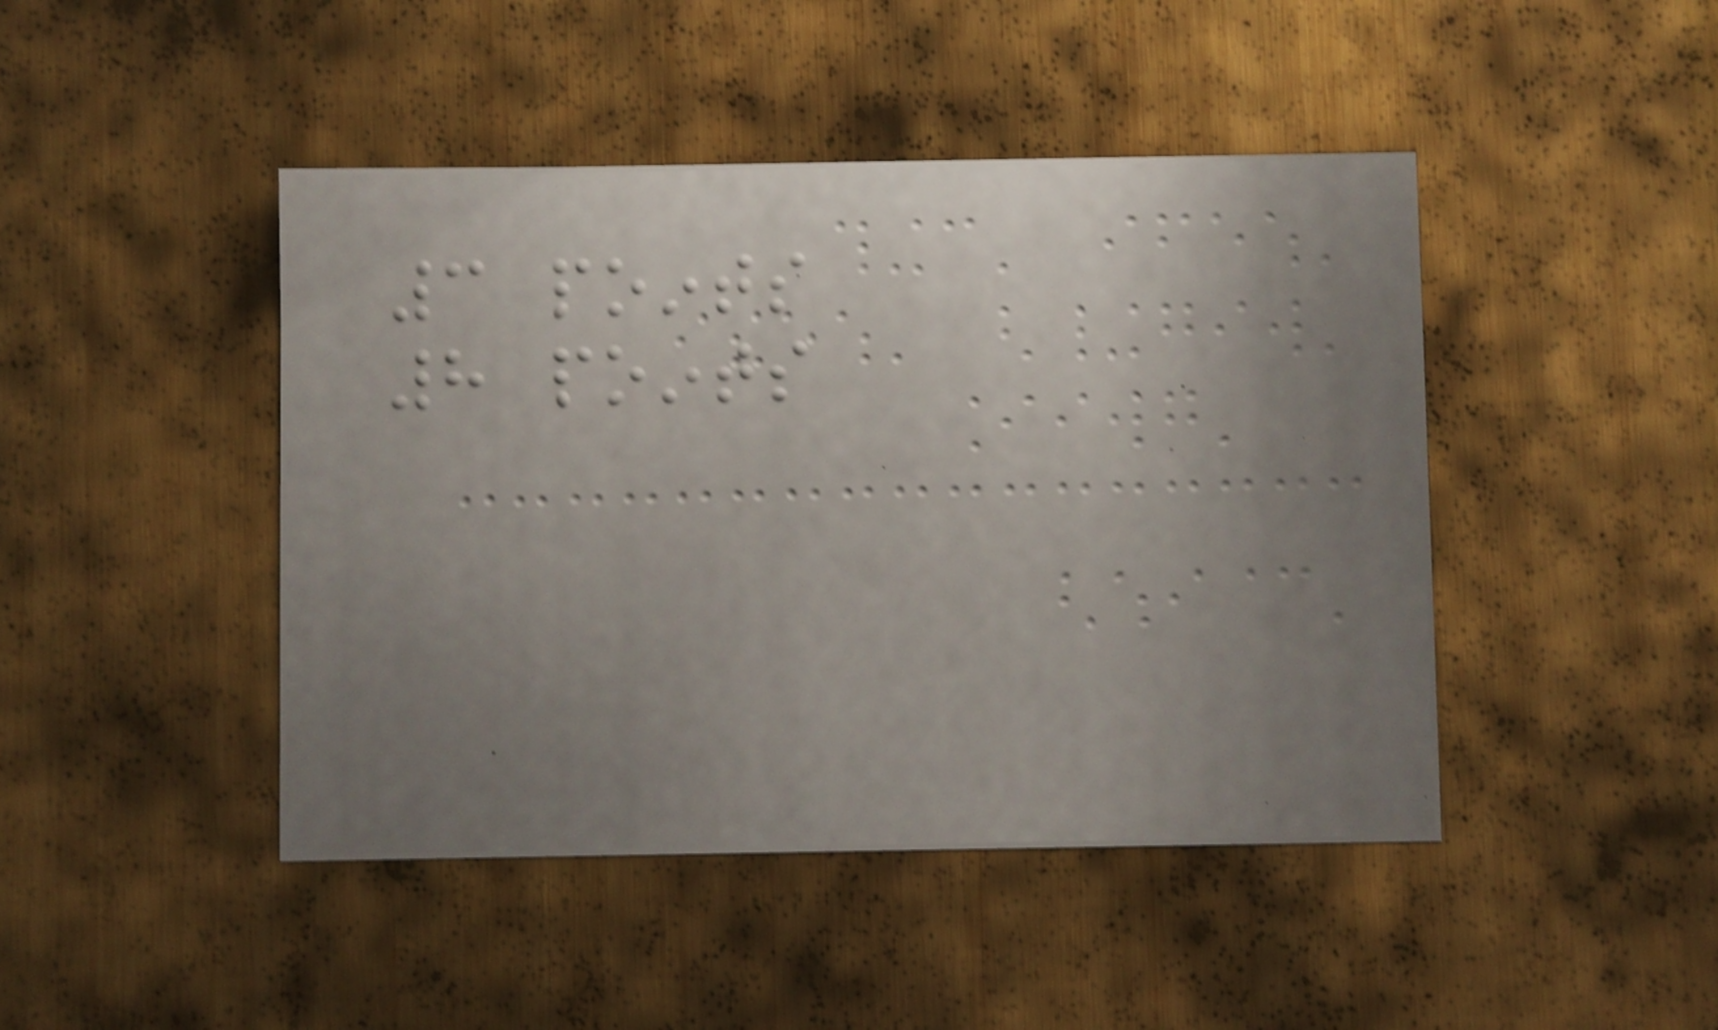3 points
8 points
